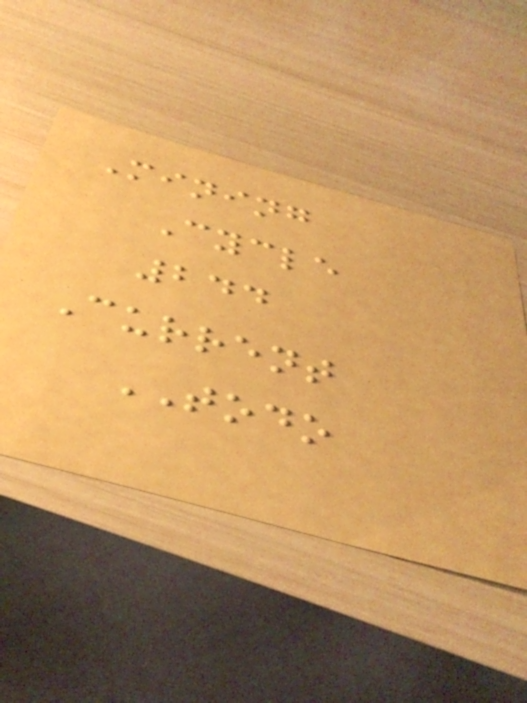Mining
Cycle
244
Current
TODO
